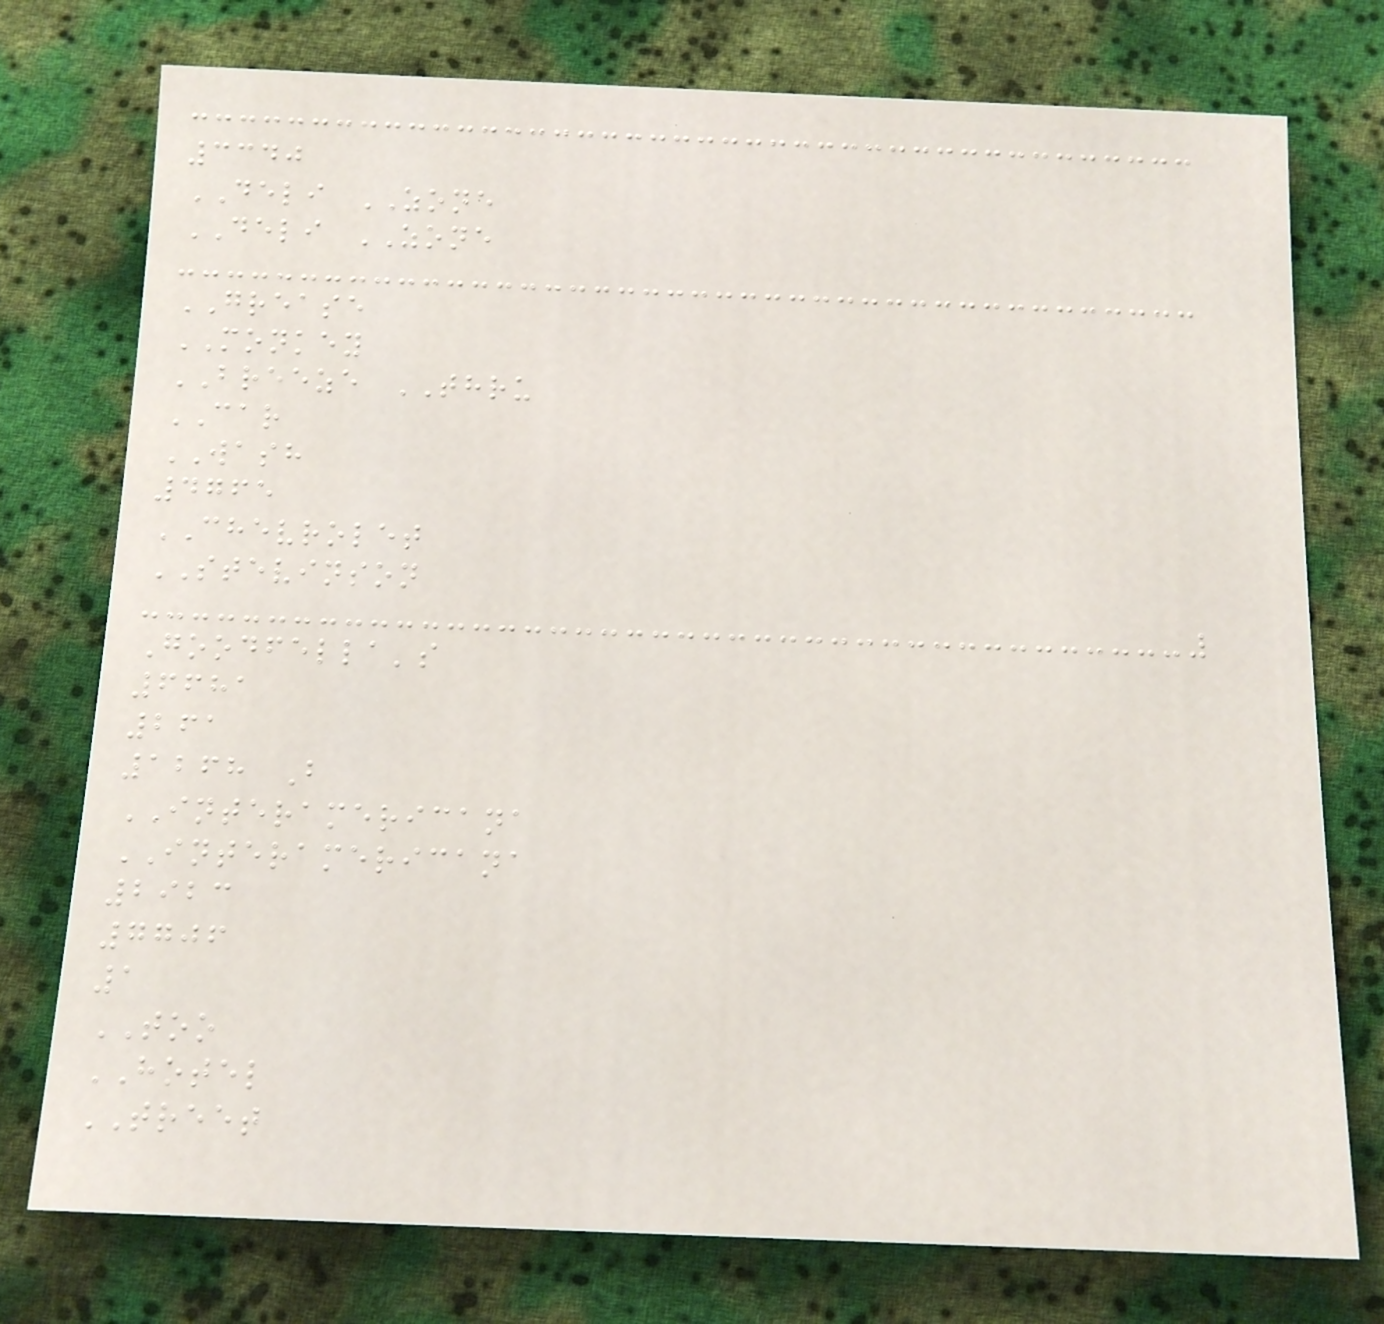3340
DELI ZONE
DELI ZONE
GREASE
MONKEY
BREEZE THRU
CAR
WASH
4765
CHEVROLET
STEVINSON
Goodfella's
6681
261
1268 B
INTERAMERICANA
INTERAMERICANA
2923
7706
1
TOO
HOTEL
TREET
